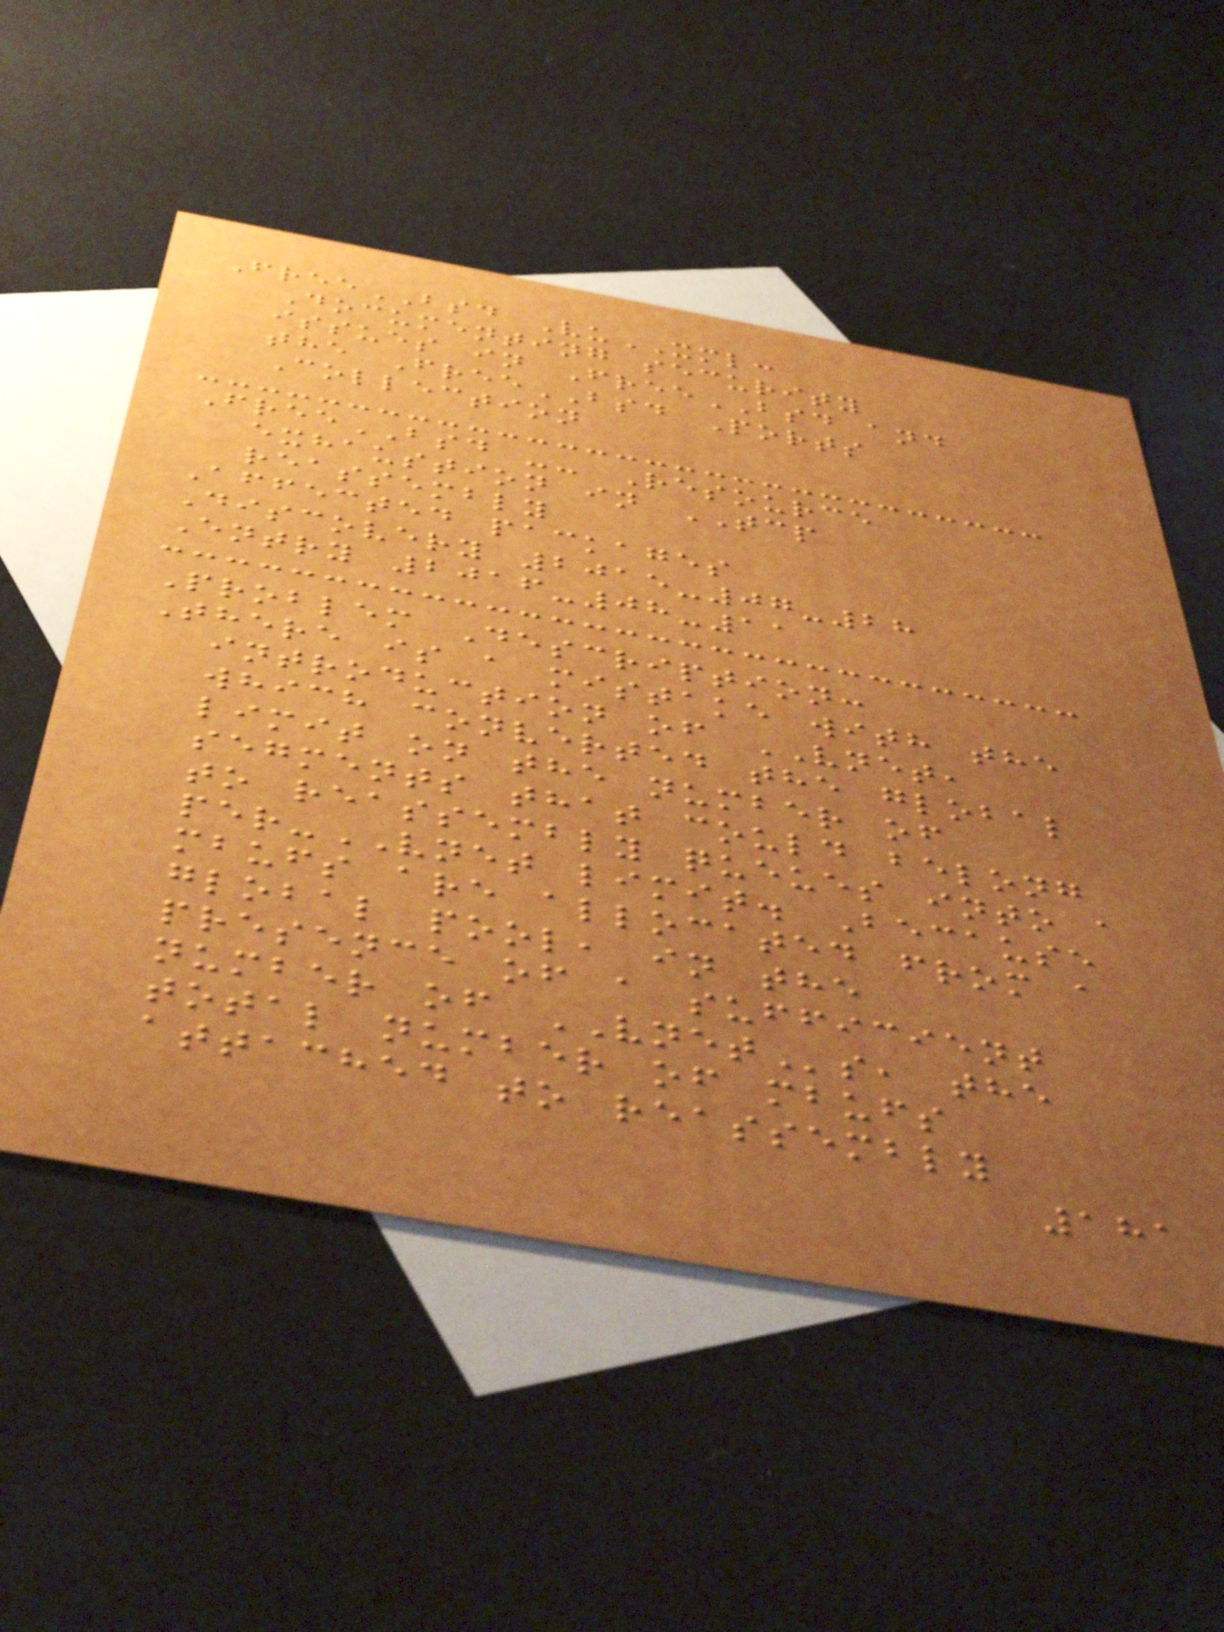FreeBSD VuXML:
Documenting security
issues in FreeBSD and
the FreeBSD Ports
Collection
FreeBSD -- Resource
exhaustion in TCP
reassembly
Affected packages
Discovery 2015-07-28
Entry 2016-08-11
Problem Description:
There is a mistake with the
introduction of VNET,
which converted the global
limit on the number of
segments that could belong
to reassembly queues into a
per-VNET limit. Because
mbufs are allocated from a
global pool, in the
presence of a sufficient
number of VNETs, the
total number of mbufs
attached to reassembly
181
